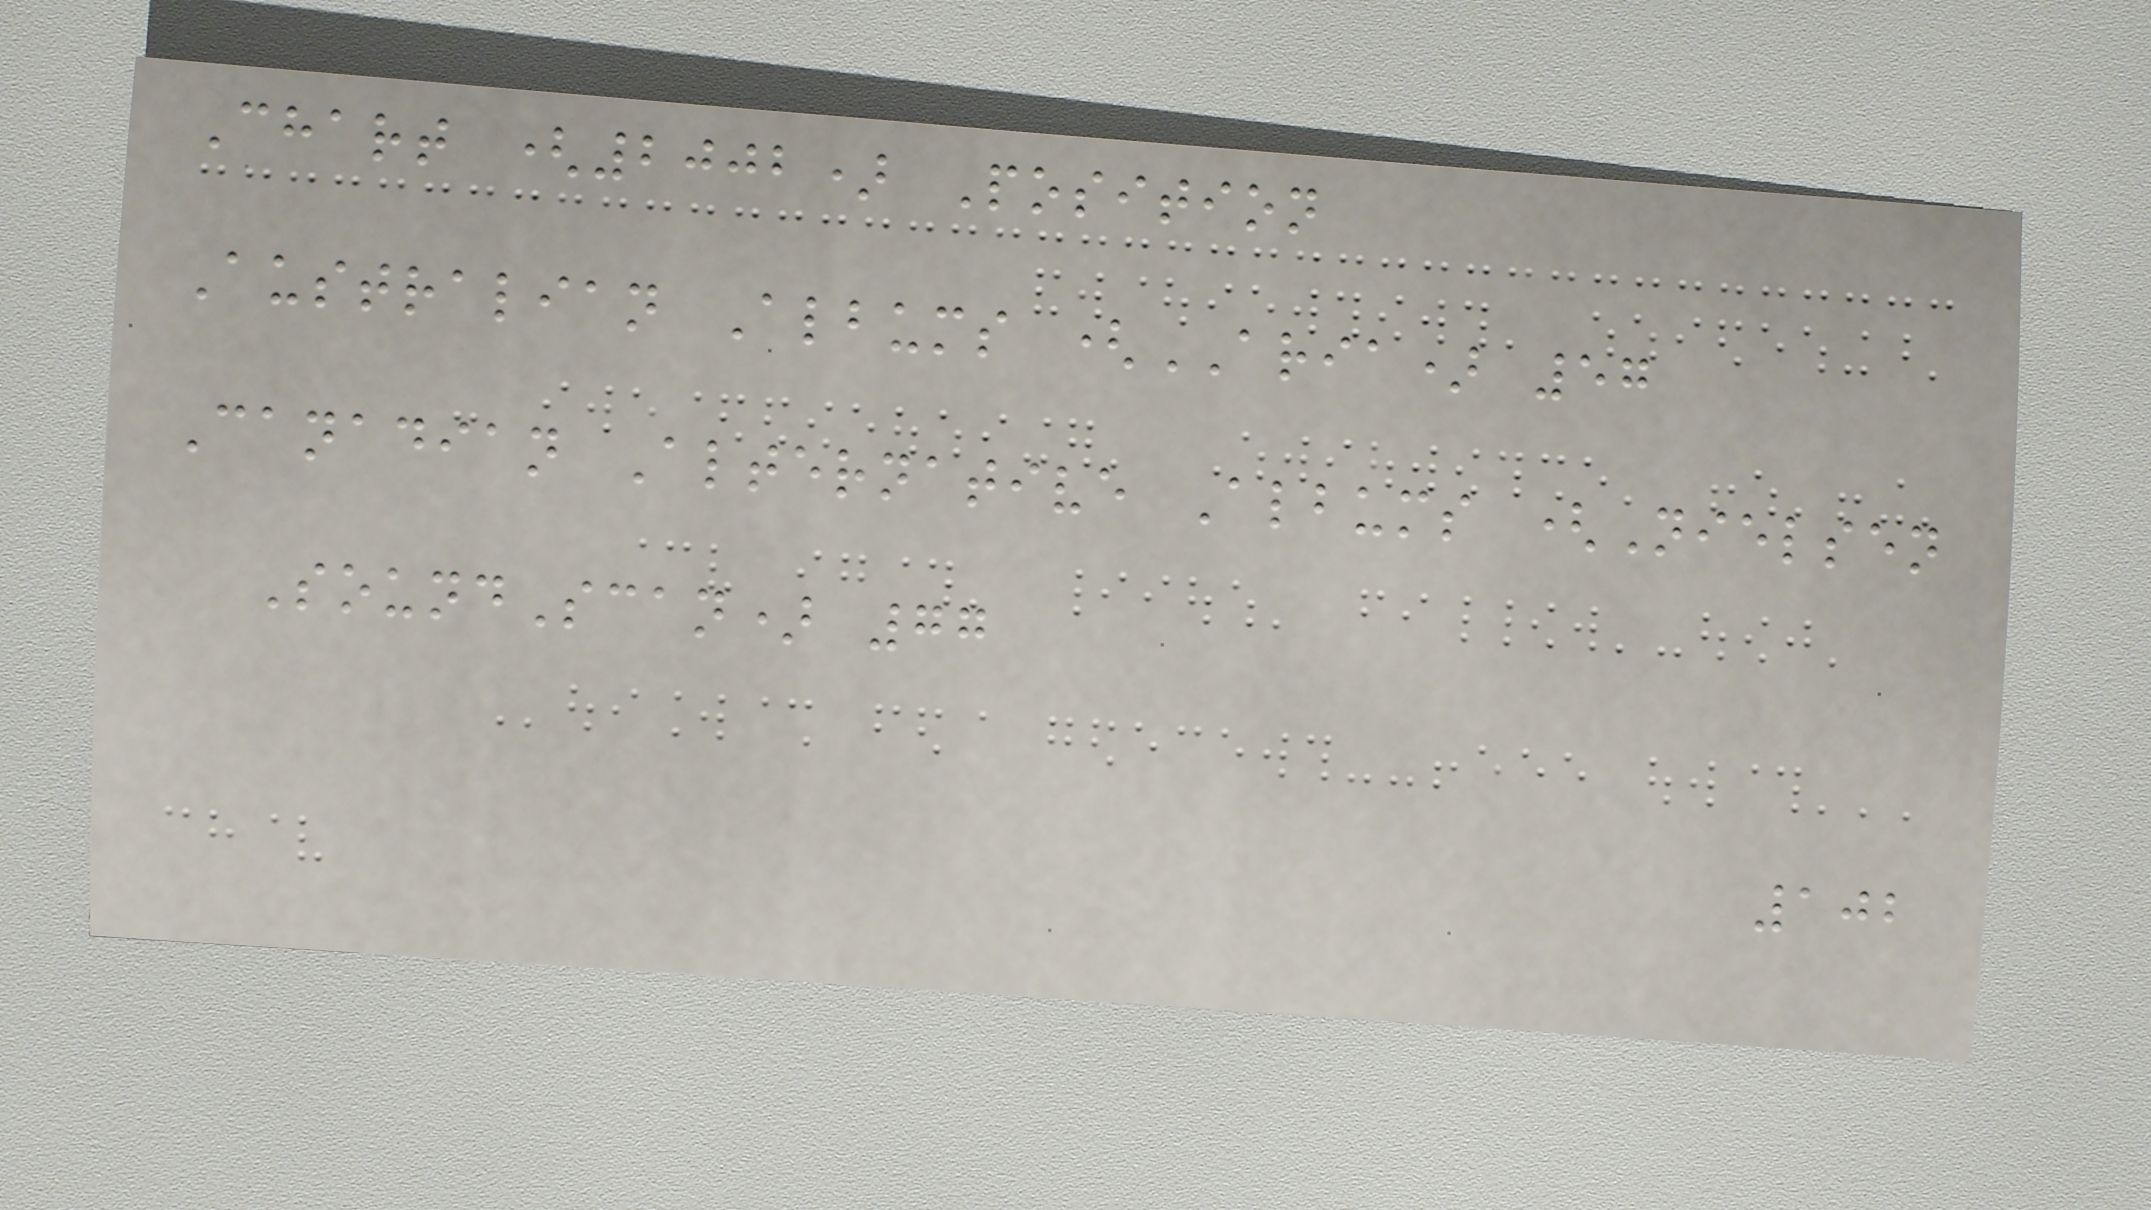Chart (2002) Position
Australian Albums (ARIA) 57
Canadian Alternative Albums (Nielsen
SoundScan) 77
102
